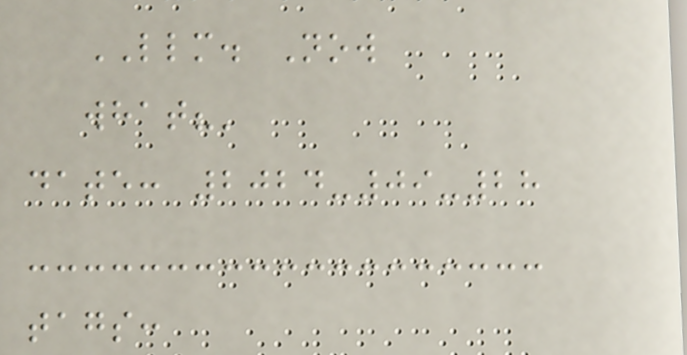LLM. Now
what?'
date: 2024-09-28
tags:
